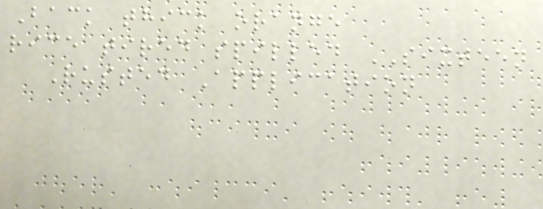Back thick orange
rice tired spilled SIXTEEN
Rusted Application
